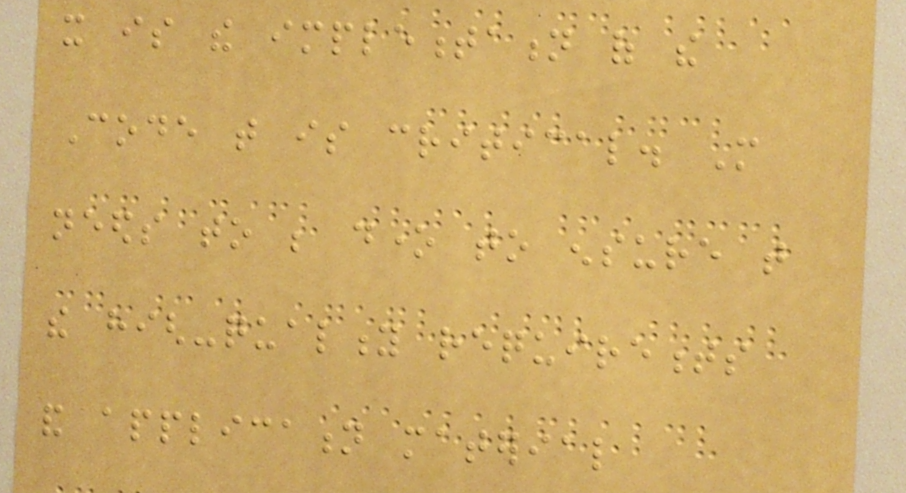it is the implementation of the
Code that is critical. More
needs to be done to ensure that
the high-quality requirements
and application material
